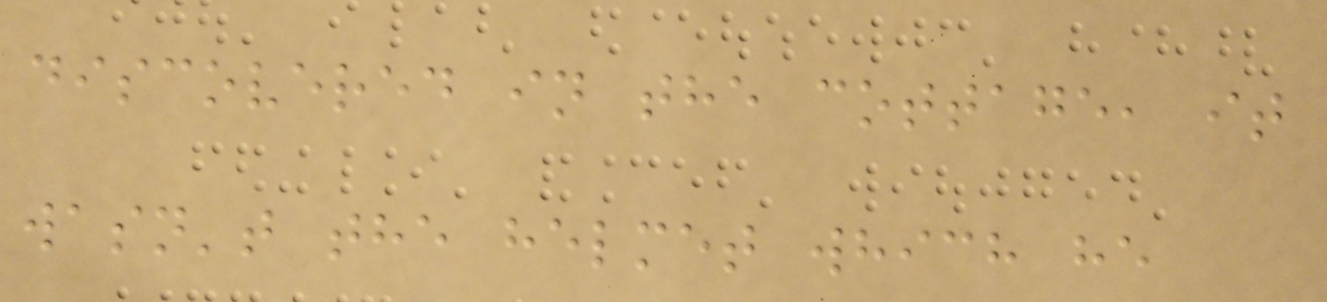discovered in the cottage, it
wasn't the helmet which he
